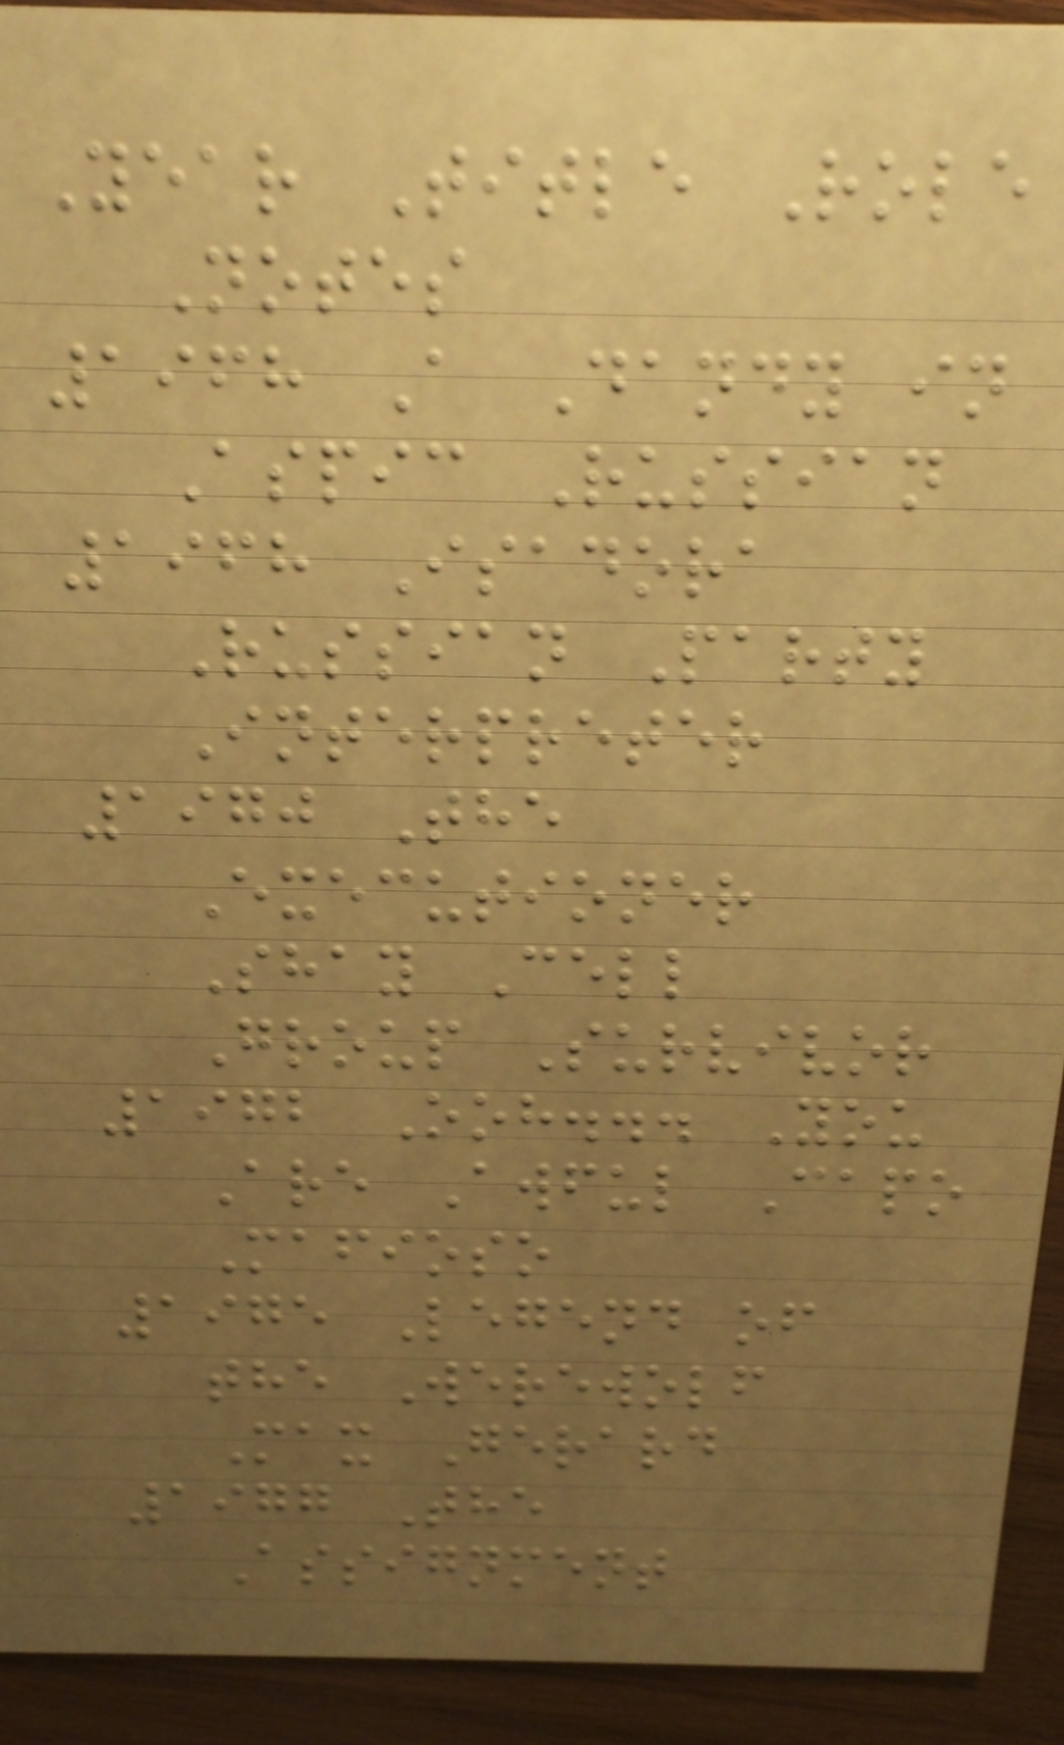Year Title Role
Notes
1968 A Dandy in
Aspic Russian
1968 Isadora
Russian Party
Interpreter
1970 The
Executioner
Shay Cell
Group Survivor
1972 Ooh... You
Are Awful Capo
Mafioso
1975 Legend of
the Werewolf
Max Gerard
1977 The
Assignment
